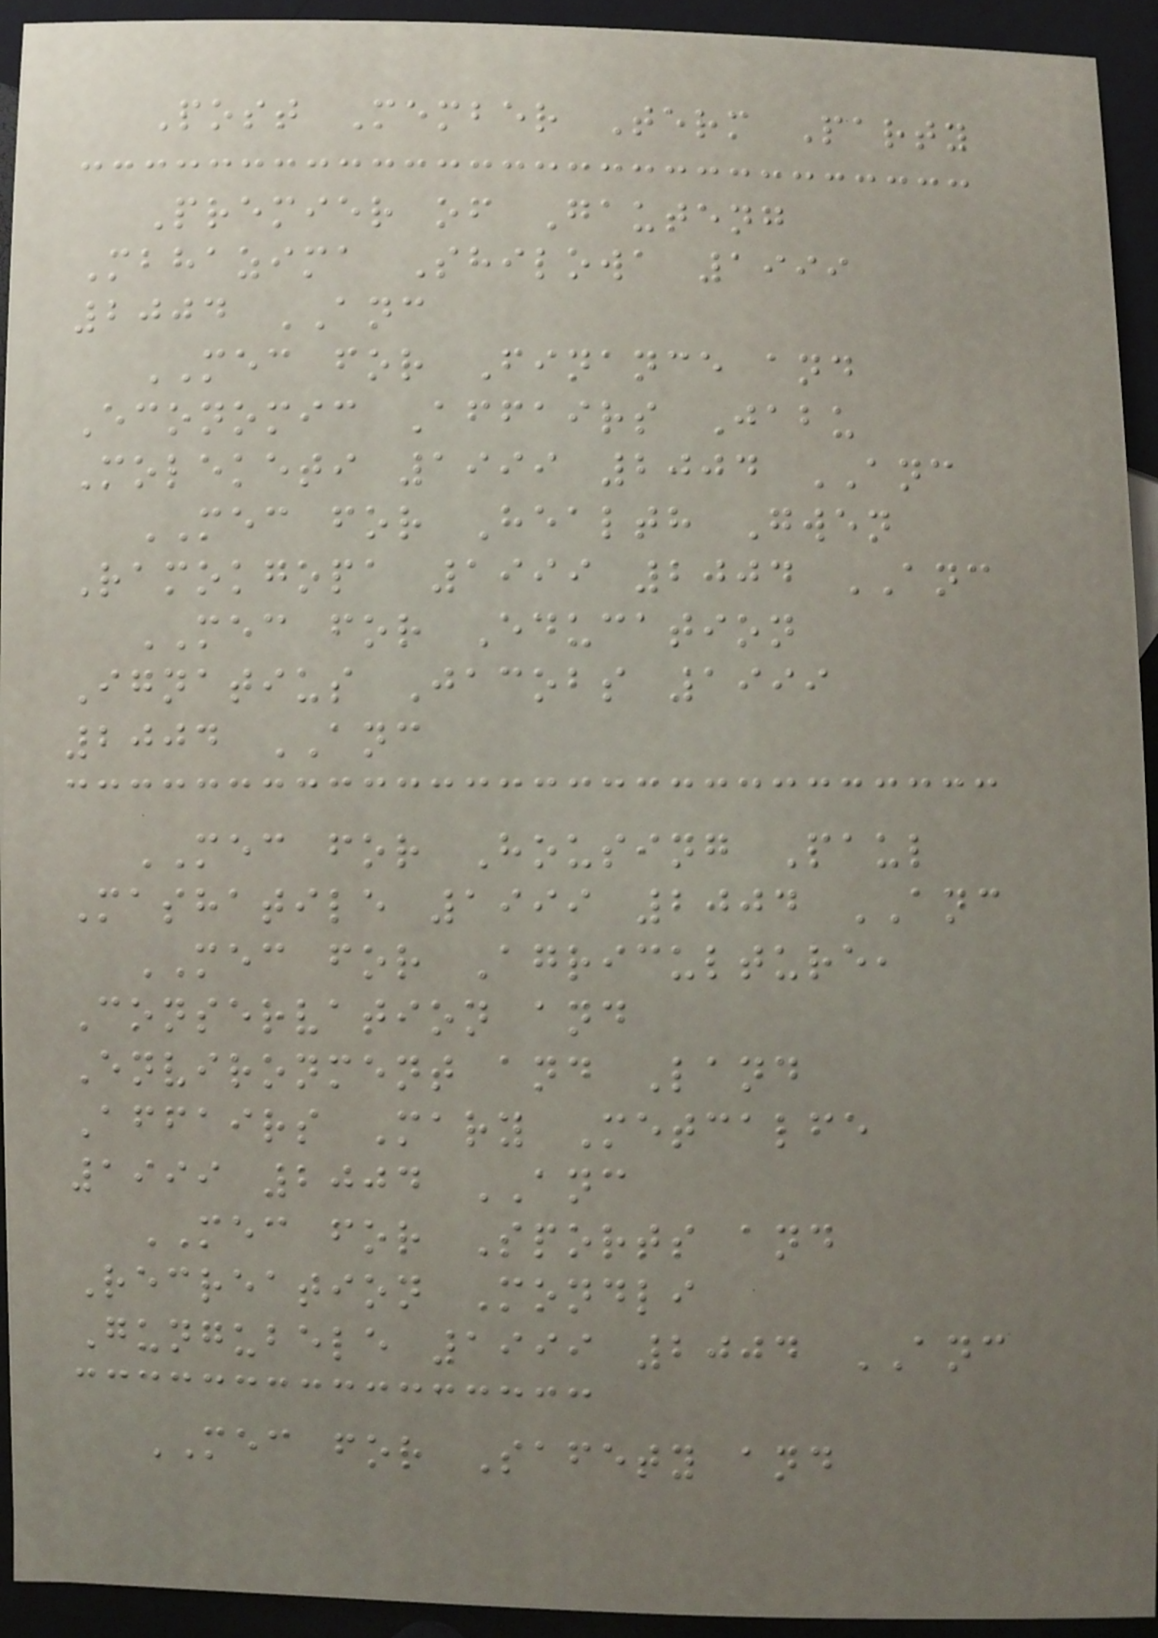Post Member Term Party
Premier of Gauteng
Mbhazima Shilowa 1999
2004 ANC
MEC for Finance and
Economic Affairs Jabu
Moleketi 1999 2004 ANC
MEC for Health Gwen
Ramokgopa 1999 2004 ANC
MEC for Education
Ignatius Jacobs 1999
2004 ANC
MEC for Housing Paul
Mashatile 1999 2004 ANC
MEC for Agriculture,
Conservation and
Environment and Land
Affairs Mary Metcalfe
1999 2004 ANC
MEC for Sports and
Recreation Mondli
Gungubele 1999 2004 ANC
MEC for Safety and
